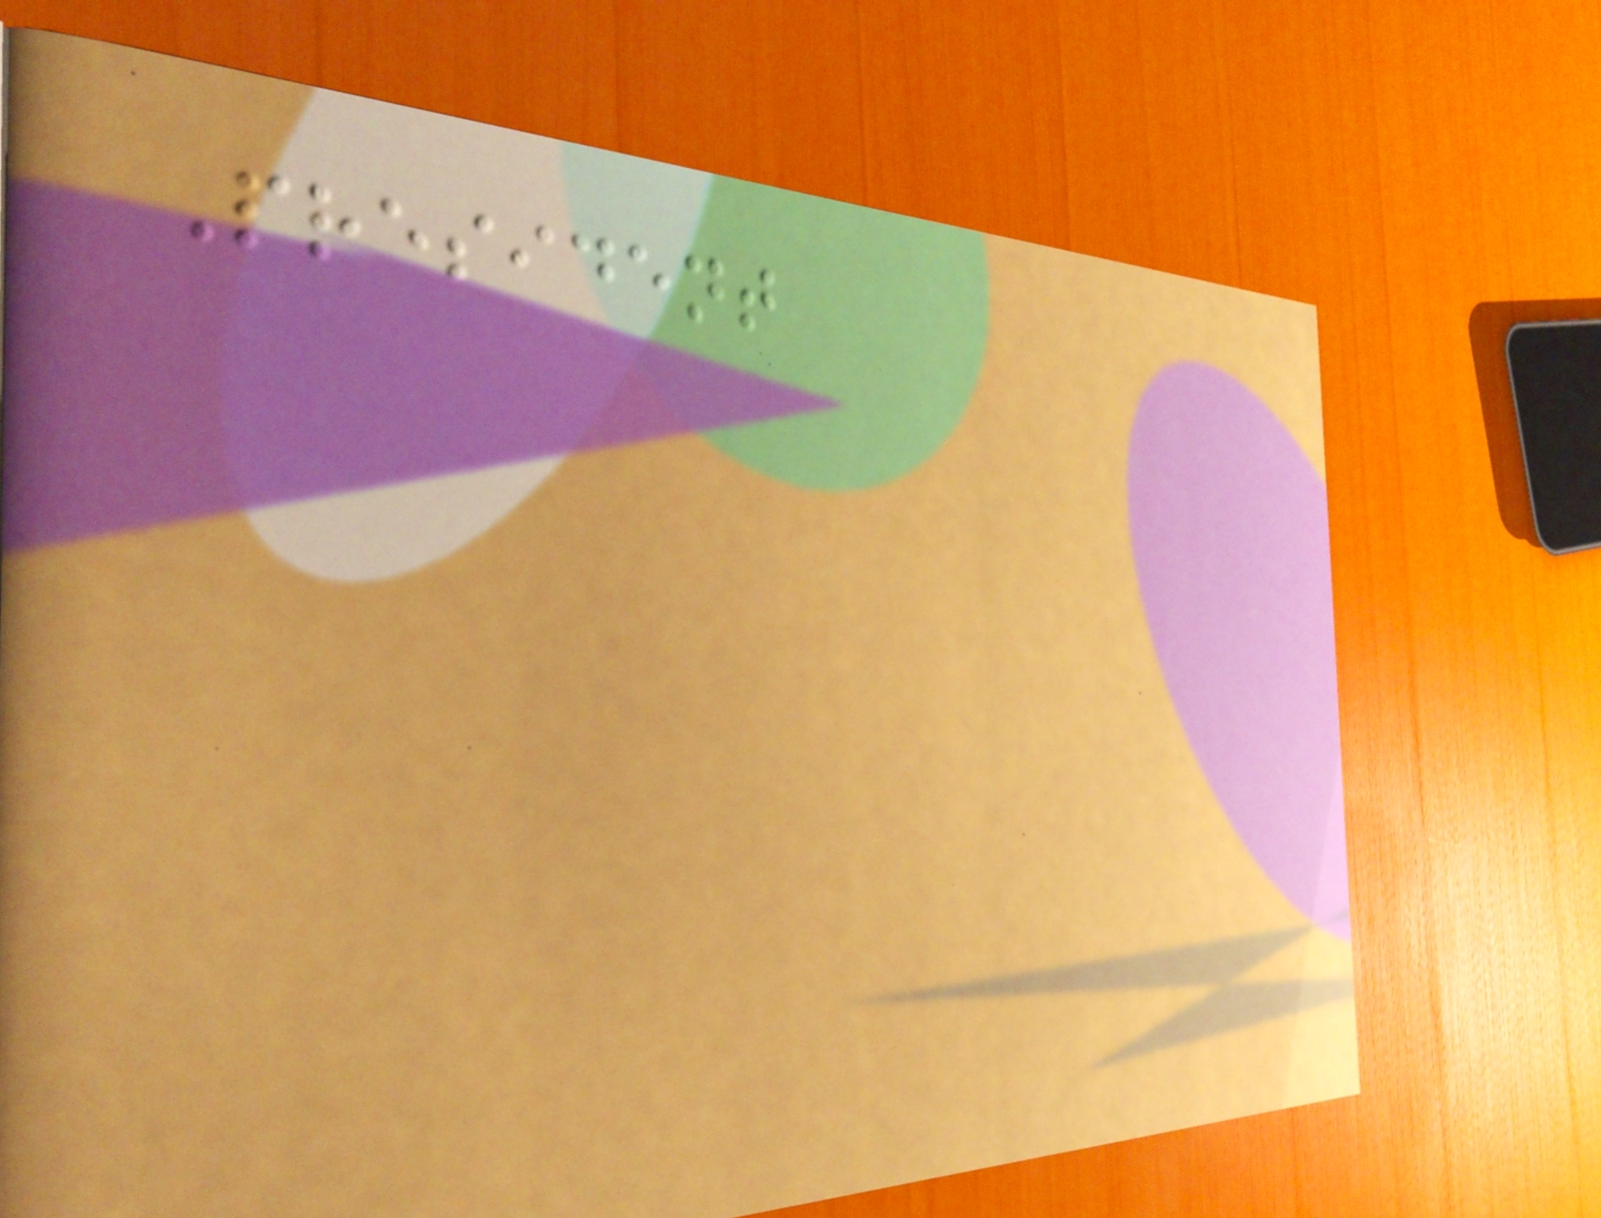President
